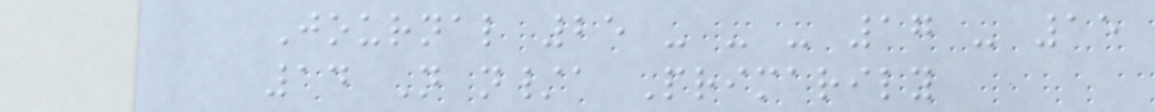Journal 25 - - - 17 - 15
14 N n/a Primarily
